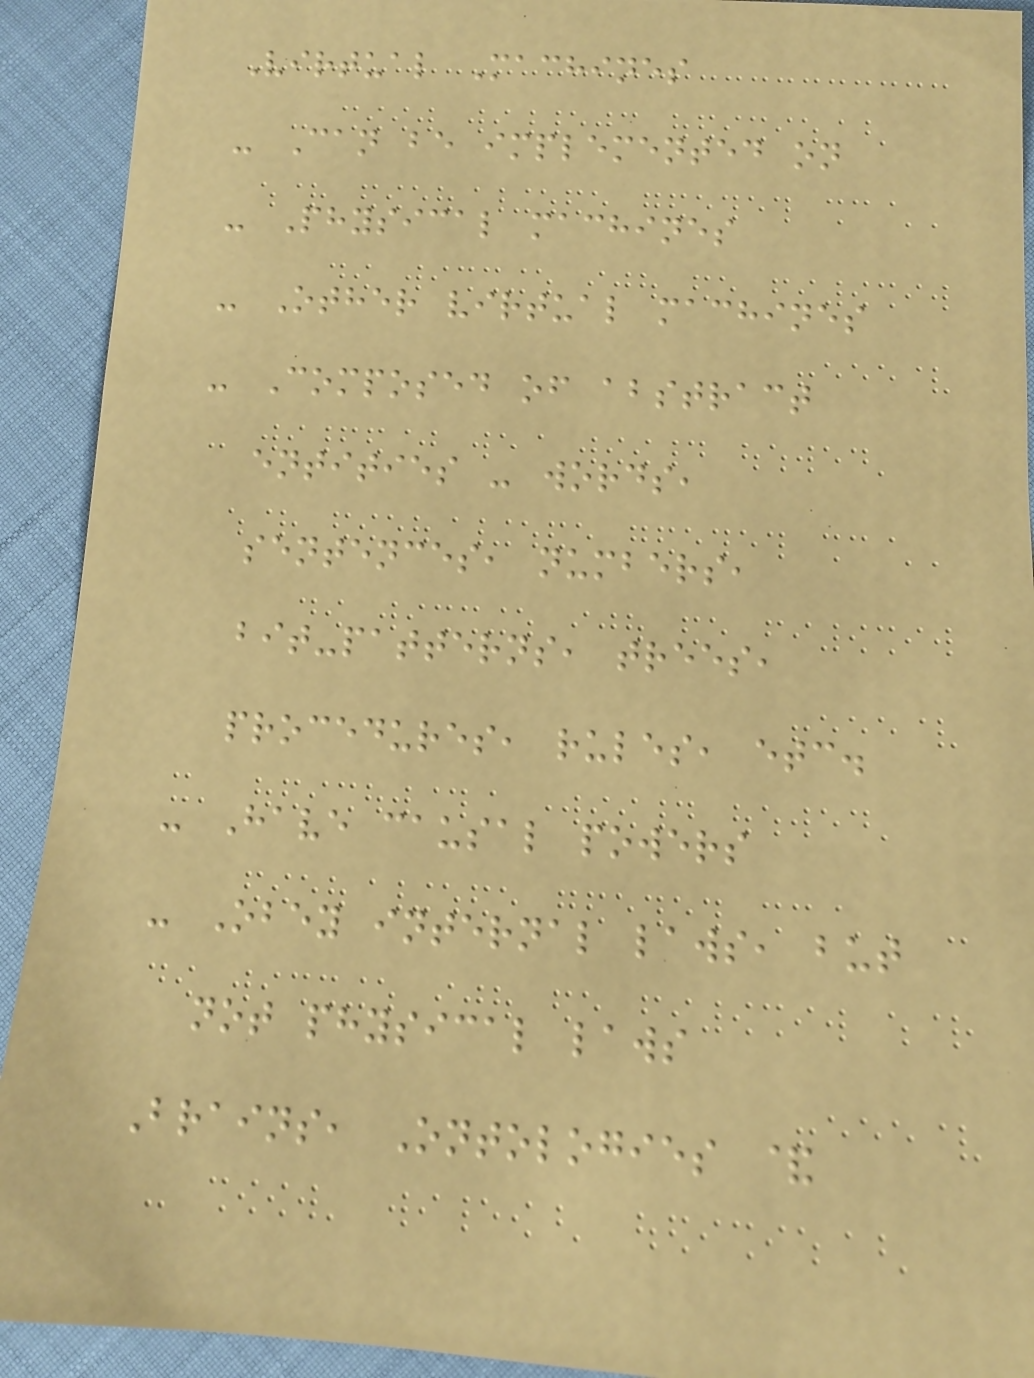Virtual Machines
- Can be implemented on
- Physical machines
- Other virtual machines
- Composed of abstract
entities - words,
sentences, numbers,
bit-patterns, trees,
procedures, rules, etc.
- Have causal powers
- Obey internal laws, but
not physical laws
Brains, Ontologies &
